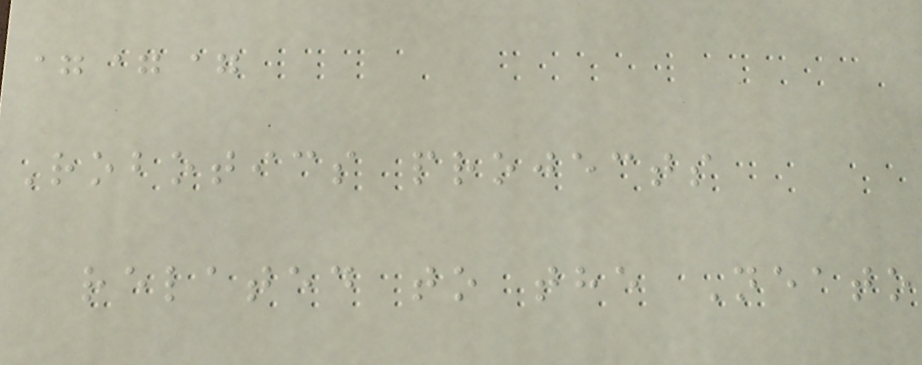===
Robotics projects
related to the Neato
